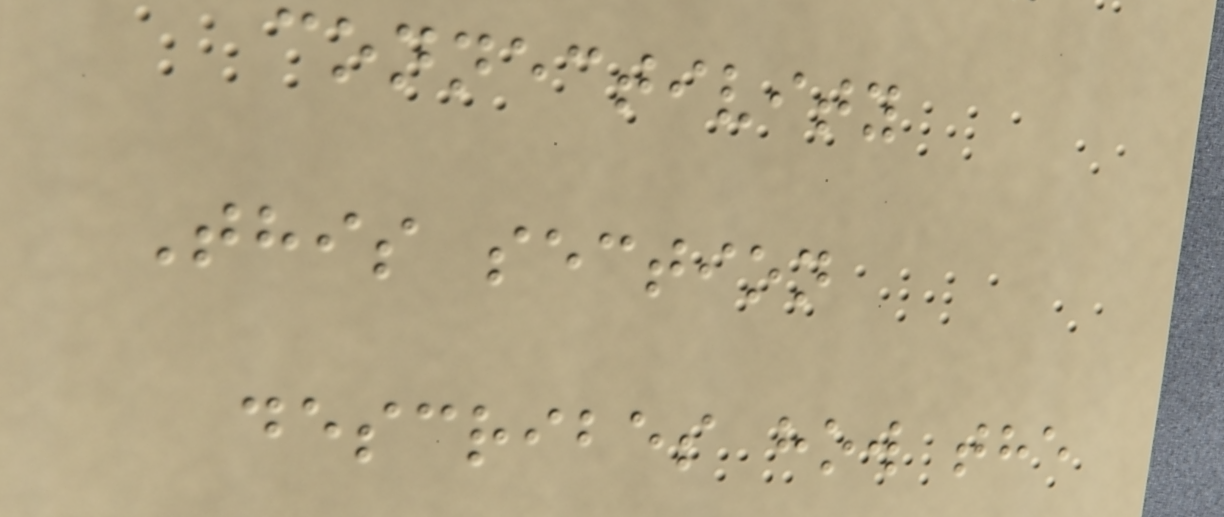connectivity
This section
describes how the
